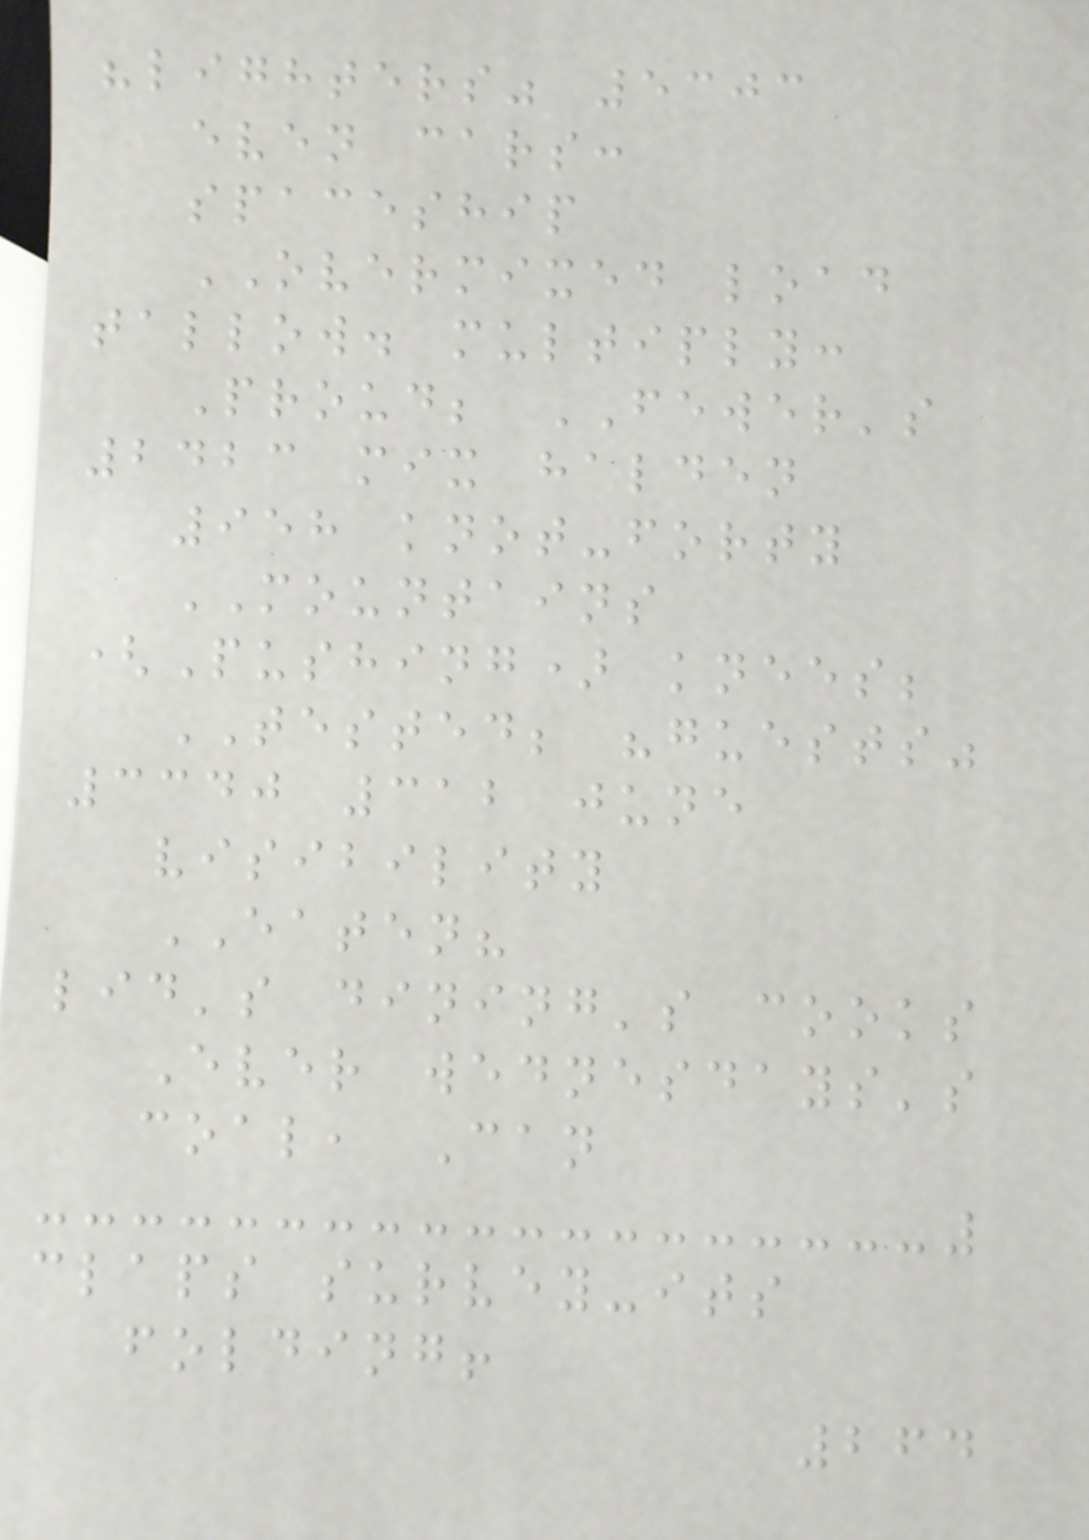"lighters" 5303
even cars:
spaceship
OVERMIXED load
tallow. multiply:
Proud; FEWER's
2423 mix halden
958 knot-forty
MOUNTAINS
(Pushing) knees;
TESTED; "guests"
3340 312 june
visibility
EATEN?
lid's dining's cooks
Ever wednesdays's
coal, Can
claps survey-its
folding!
264
